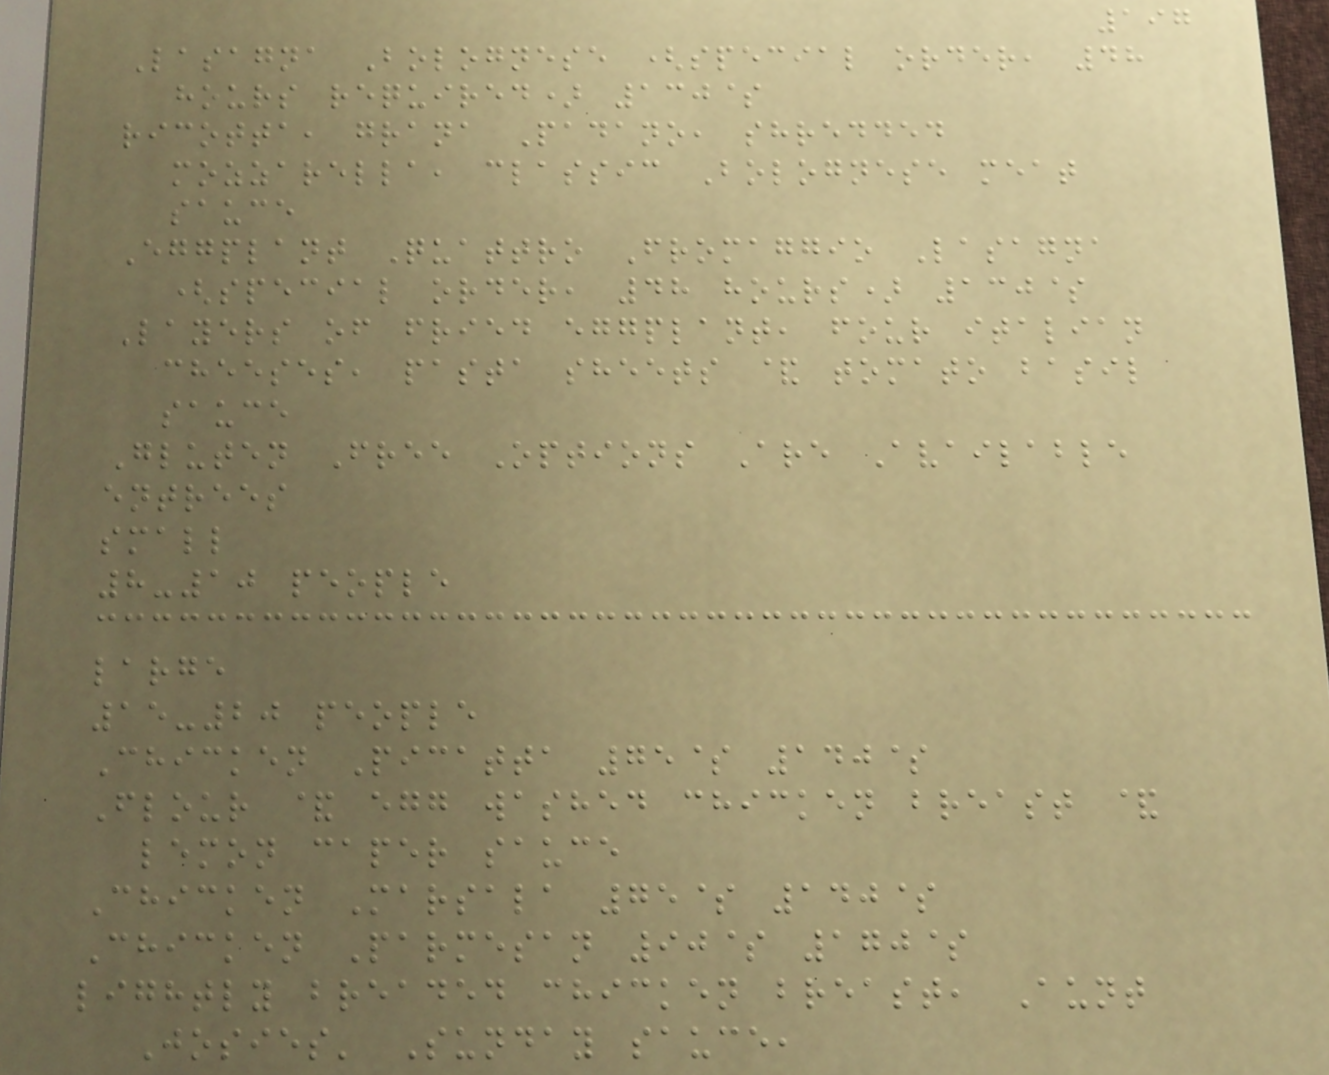197
Lasagna Bolognese (special order, 48
hours required) 130$
ricotta, grana Padano, shredded
mozzarella, classic Bolognese meat
sauce
Eggplant Quattro Fromaggio Lasagna
(special order, 48 hours) 130$
Layers of fried eggplant, four italian
cheeses, pasta sheets & tomato basil
sauce
Gluten Free Options Are Available
entrees
small
8-10 people
large
15-20 people
Chicken Picatta 75$ 140$
Flour & egg washed chicken breast &
lemon caper sauce
Chicken Marsala 75$ 140$
Chicken Parmesan 90$ 170$
lightly breaded chicken breast, Aunt
Josies' Sunday sauce,
